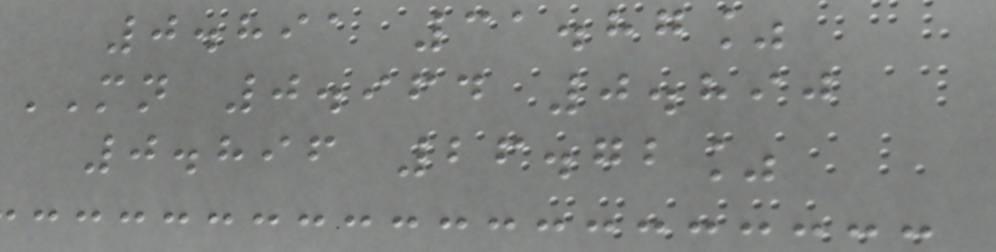0.891 31.87%
MN 0.964 0.890
0.896 26.72%
